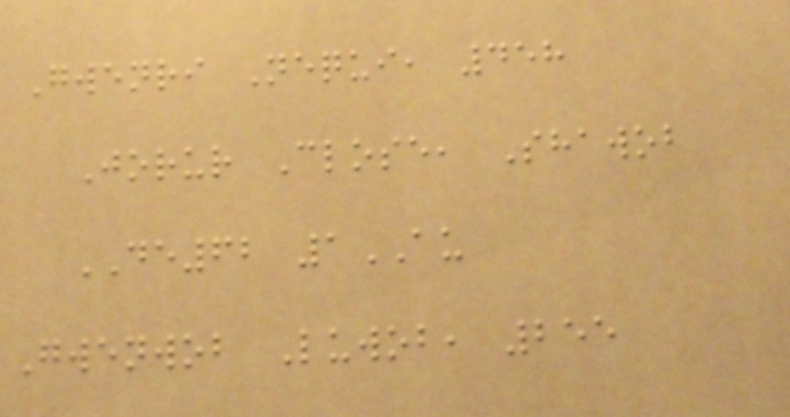Gwenri Nequi, 458
Jorur Close, Shawob
DE62 1AU
Gwenwob Luwob, 255
